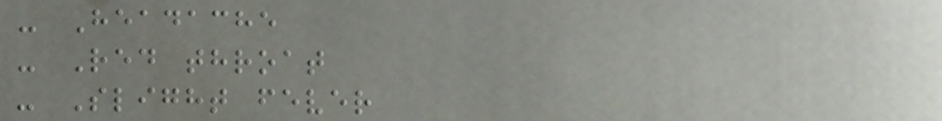- Headache
- Red throat
- Slight fever
